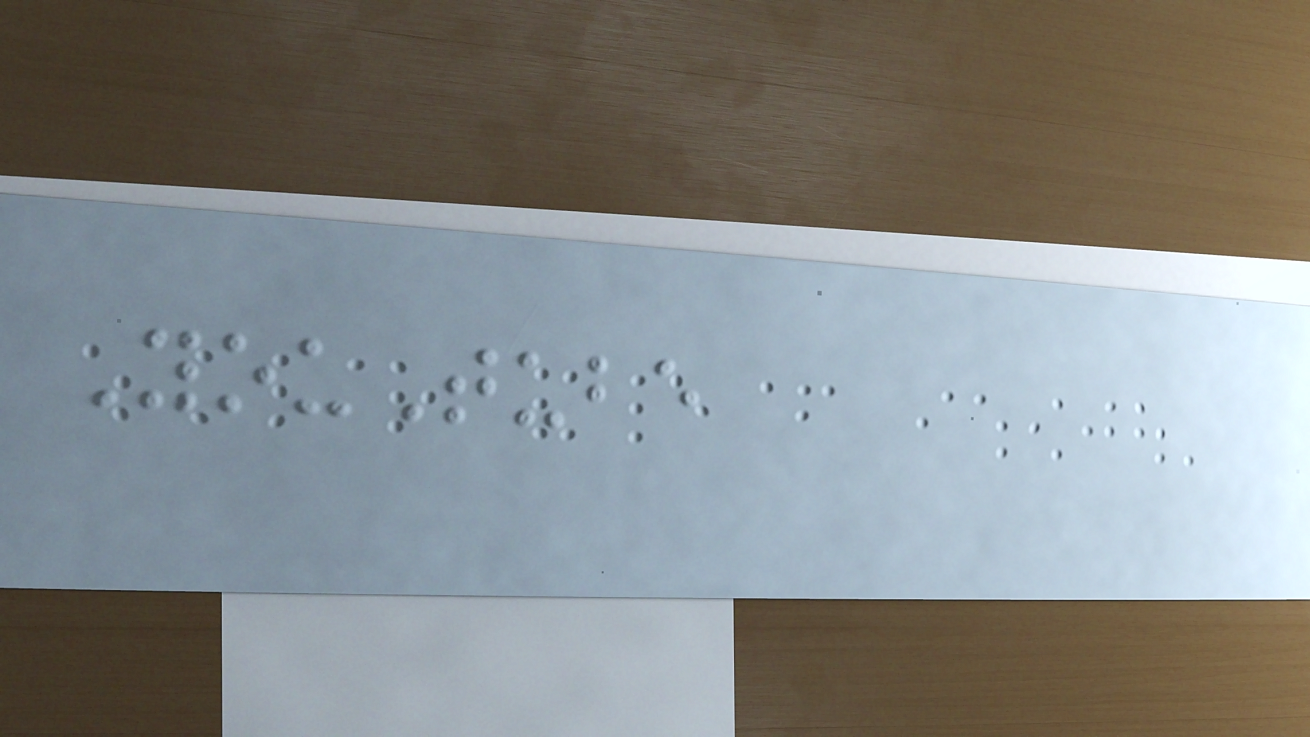YouTube
